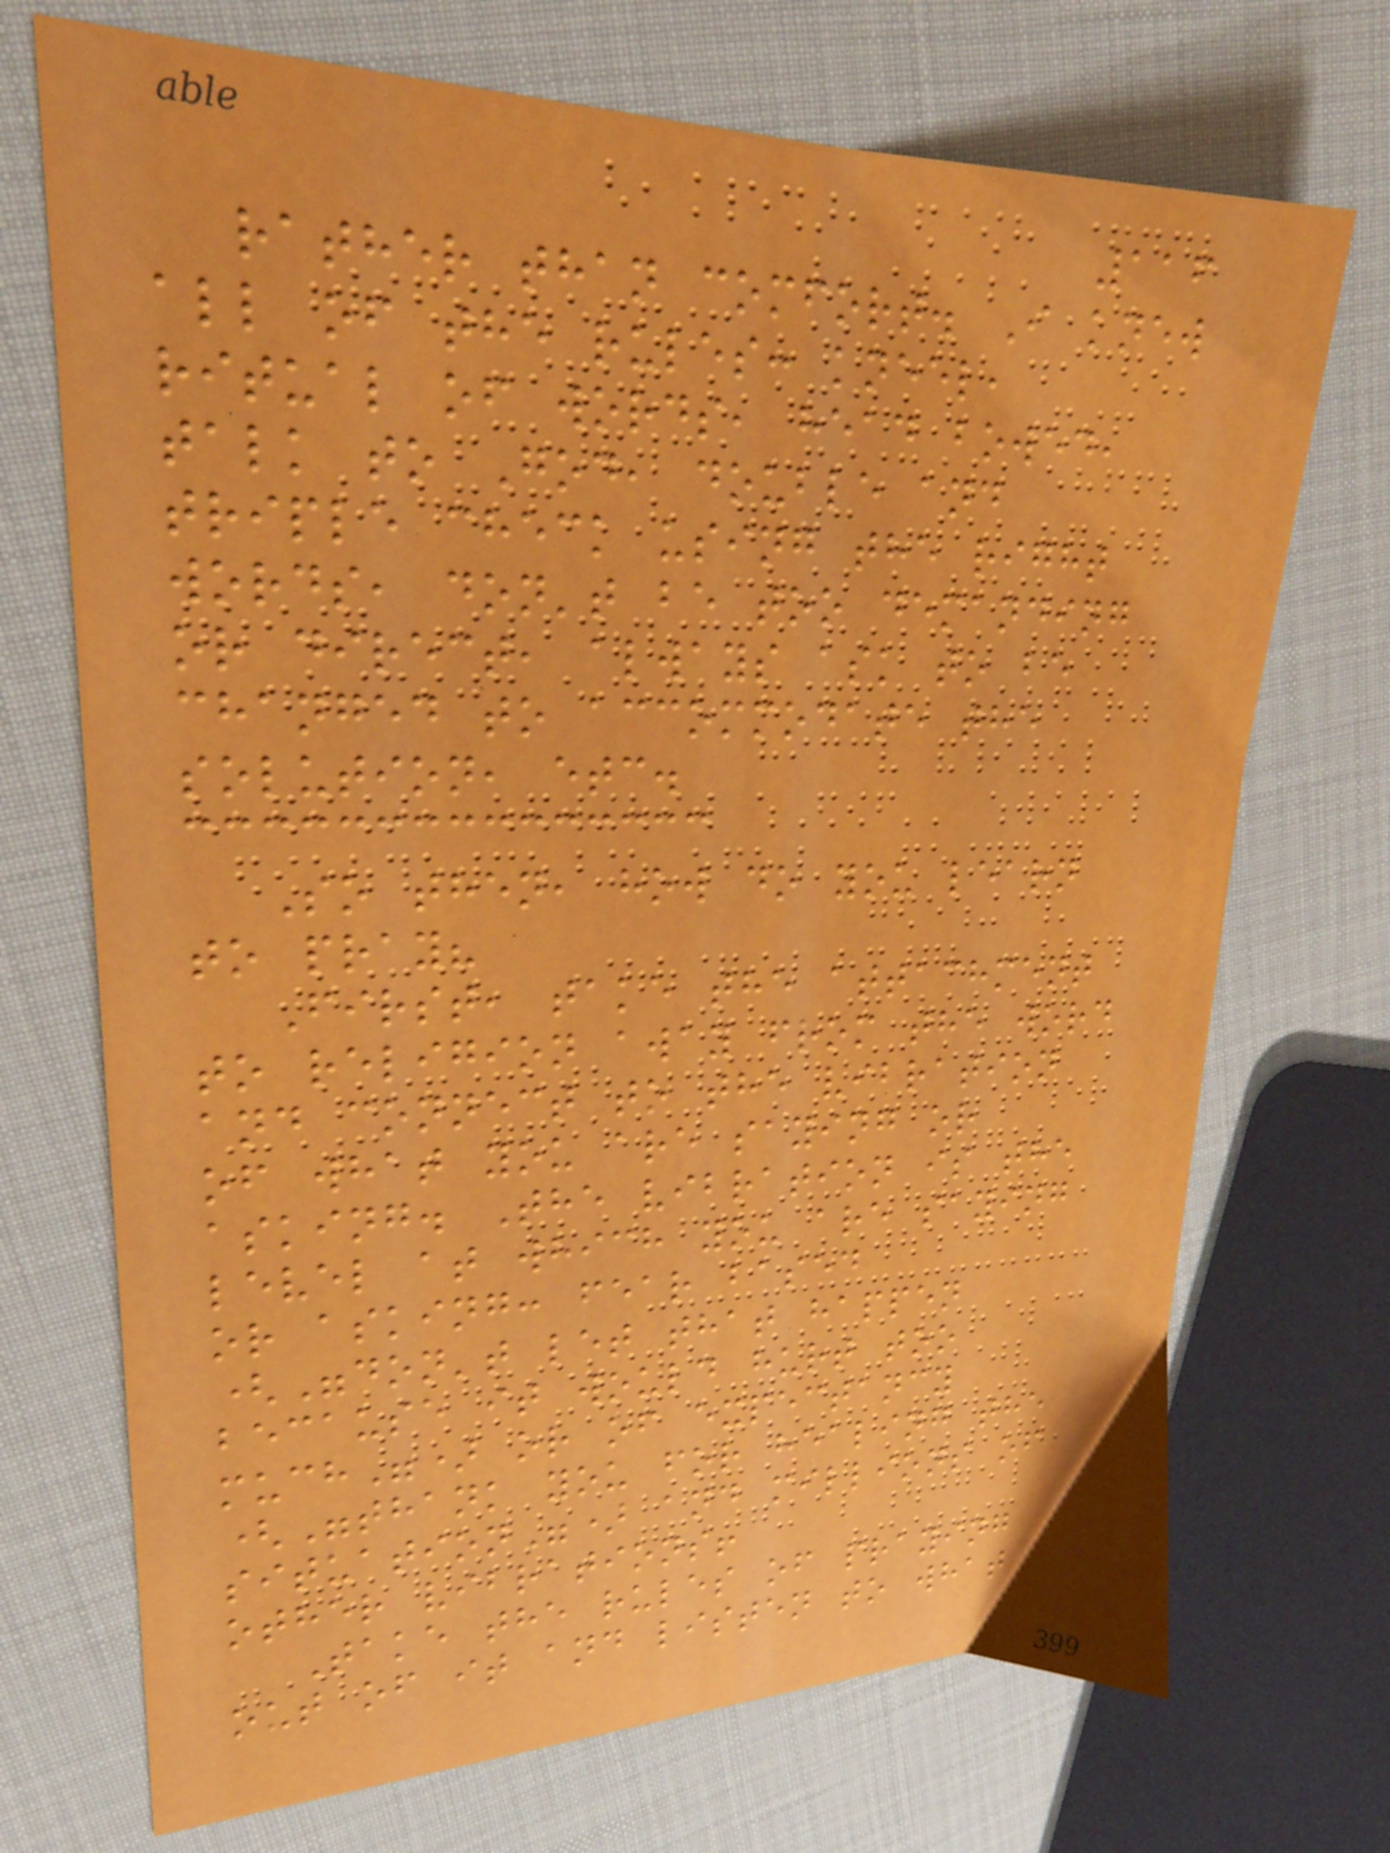116
rather than comfort. I knew
all of the rules: kneel,
ritual of words, head bowed,
talk to God, double and
triple check using the right
words, don't be too demanding
or direct, always ask to be
changed to accommodate the
solution, etc.
So then, how do you learn
to pray?
First, take the attachment
to religion away from the word
and connect to the vibration
of what you are saying or
asking. The vibration is the
level at which you are saying
or asking: fear based
("don't let that happen
because it would hurt too
much") or of expectancy
("thank you for healing the
situation") and millions of
other vibrations!
Take the rules of praying
out of it and listen to what
